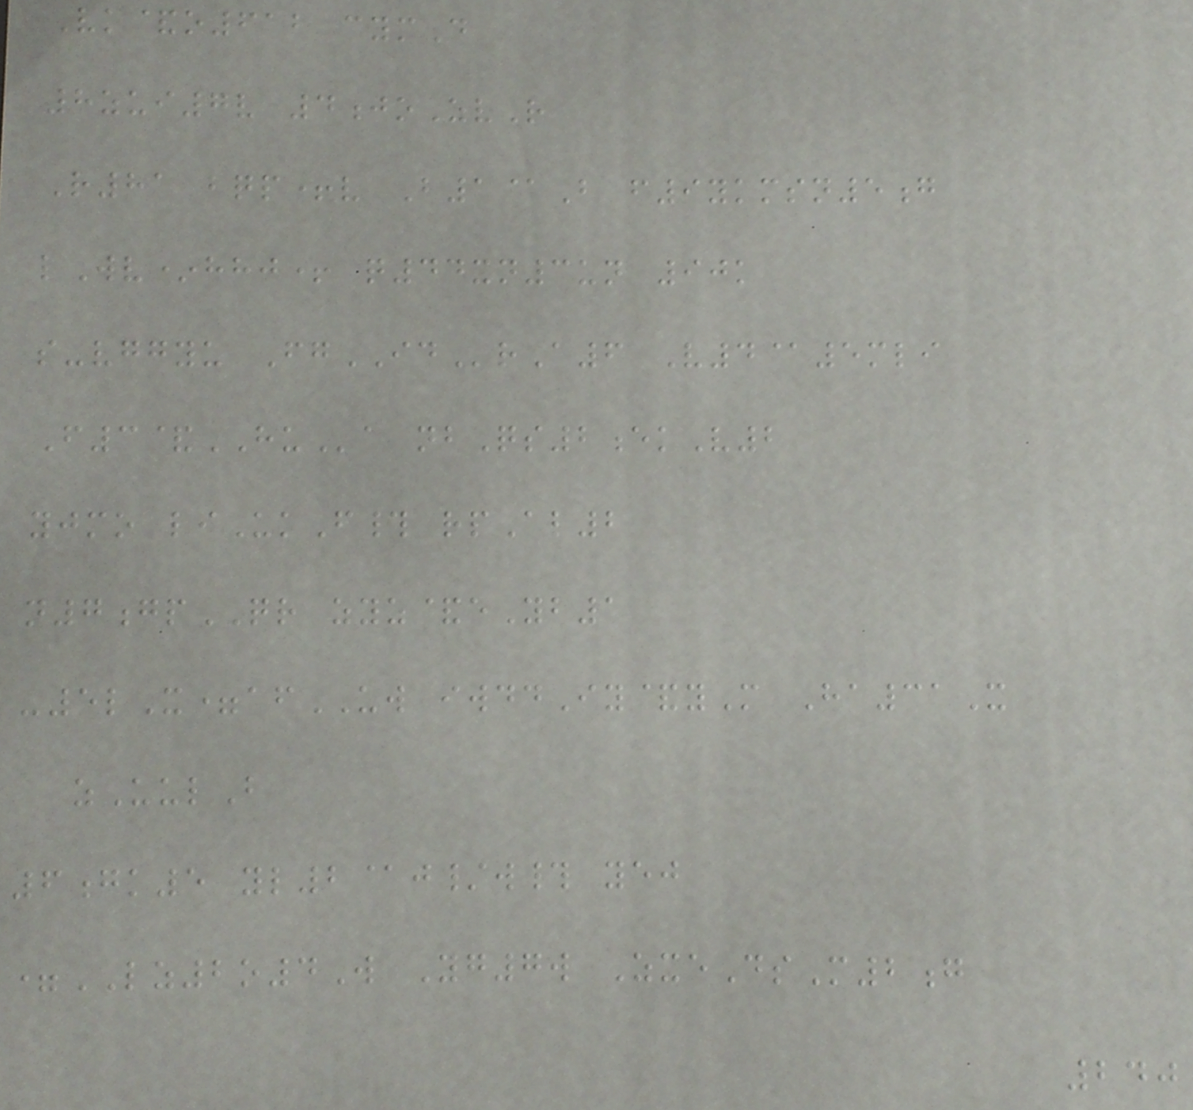Vk&o612 cymD
8zui7v 4joZvR
R81 bqp+v B1@B f9ykmsn5g
lWv*hhj+ q44xn3un 90k
s-vggyu FgIDrA6 V4@5mli
F3&HUa nbQs2ekV2
yjmo liUkF# rpAl2
n7gpQR zyz&eYb1
-5lX=afUW iwddIy&yM Ha31X
zUulB
6gk5 yl2@j/w# yej
=LZ2o4W Yg7w ZxeDsM2g
240
